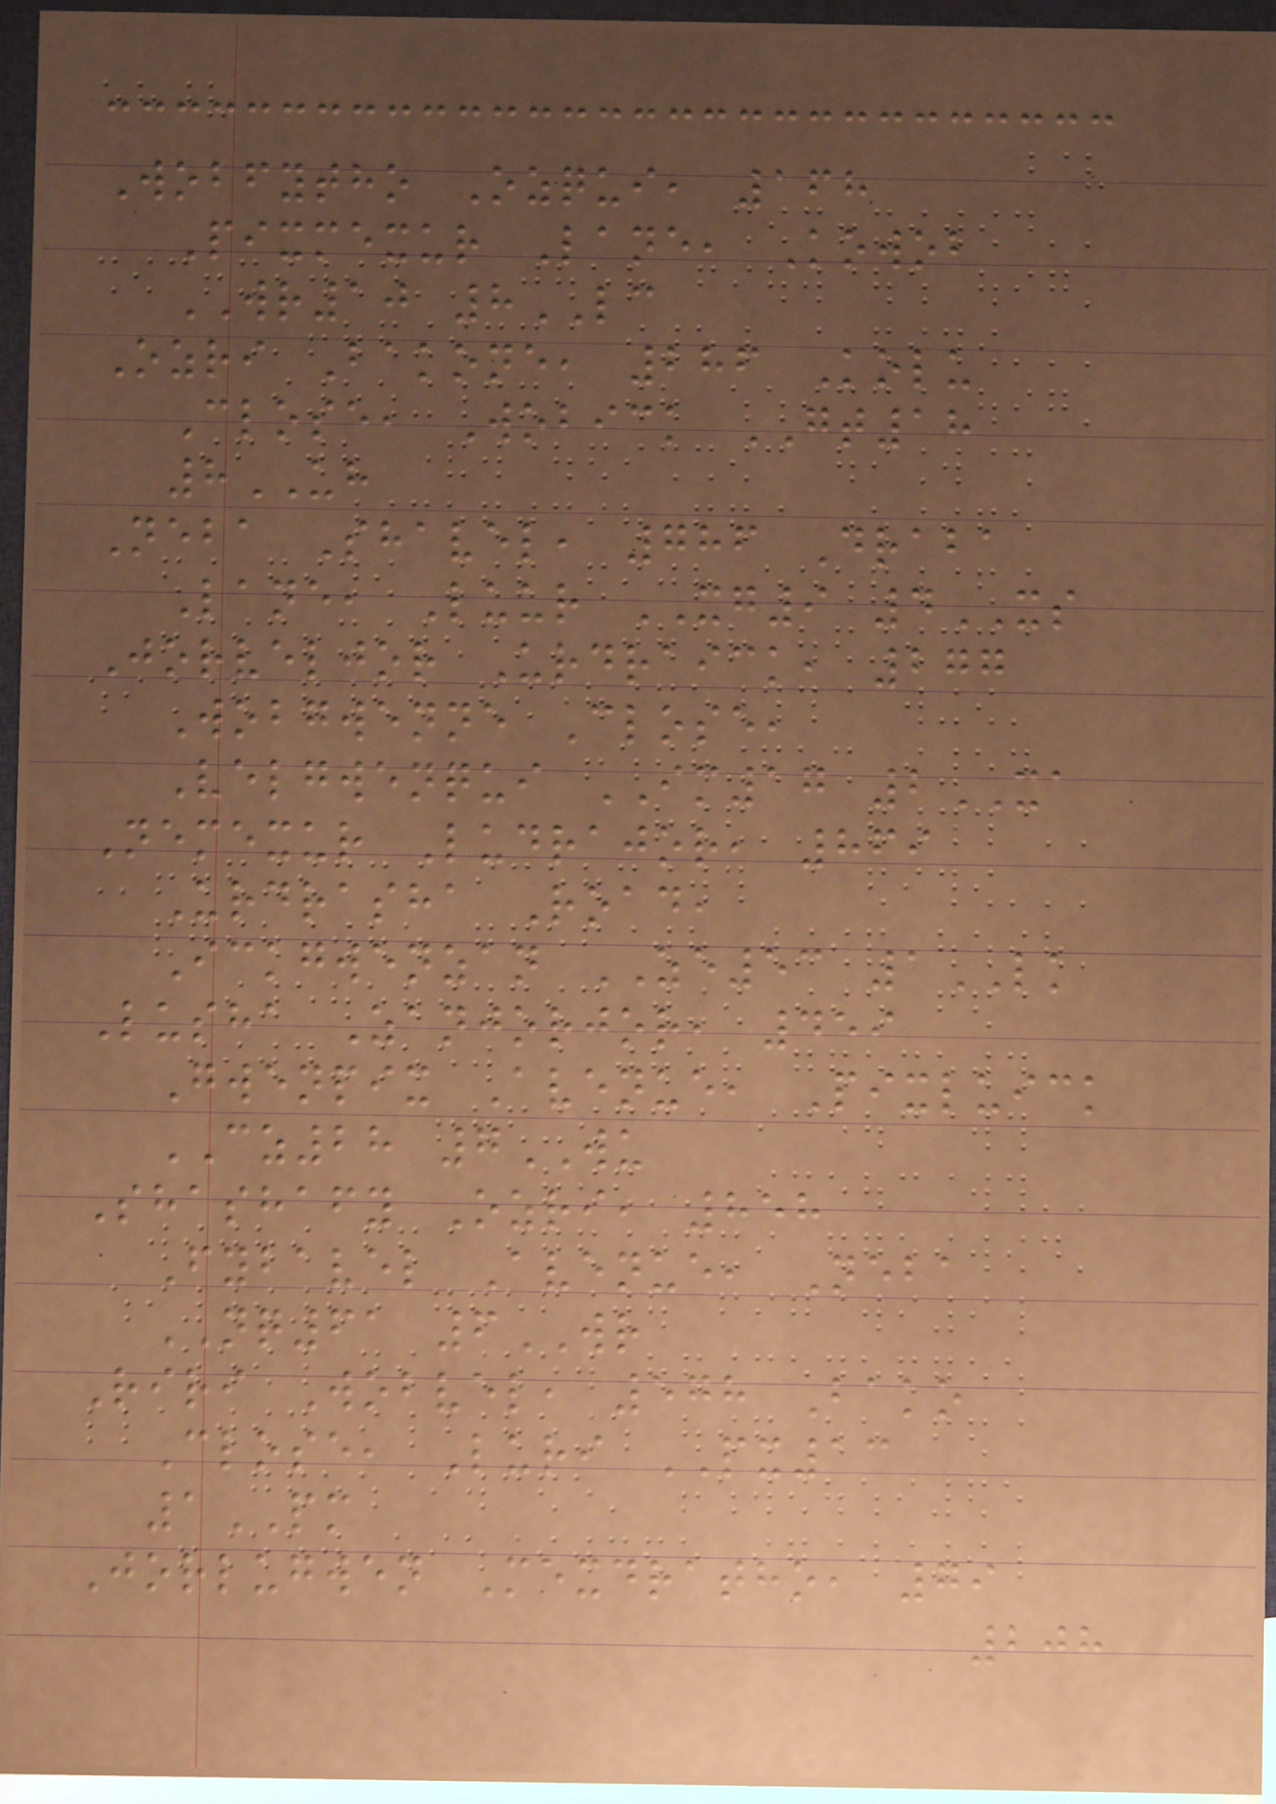Wobfytho Ozqui, 168
Pixmexur Lane, Kowob
WR10 8LC
Ozri Bakone, 286 Kolu
Close, Wobick GT18
8UH
Neba Shavel, 786 Draba
Lane, Luur XG9 4XS
Jorveljor Urdraick, 277
Wobgwenne Close,
Velgwenqui IM17 2XA
Nemexur Ludrajor, 869
Urdrasha Road,
Ickgwenzan ZE53 1LK
Lusha Zanjorjor, 459
Gwenpix Avenue, Pixluick
CZ28 7WU
Shashafy Ozri, 858
Fybavel Avenue, Neba
NQ61 6WR
Riri Wobvel, 578 Bako
Close, Luri PX13
1PM
Jorlugwen Mexdratho, 79
208
